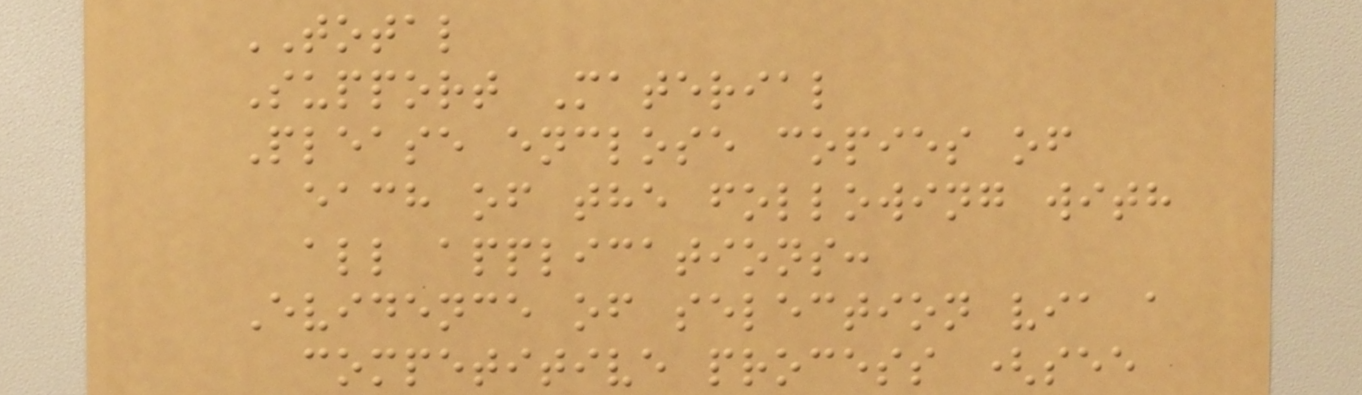TOTAL
Support Material
Please enclose copies of
each of the following with
all applications:
Evidence of selection via a
competitive process (see
